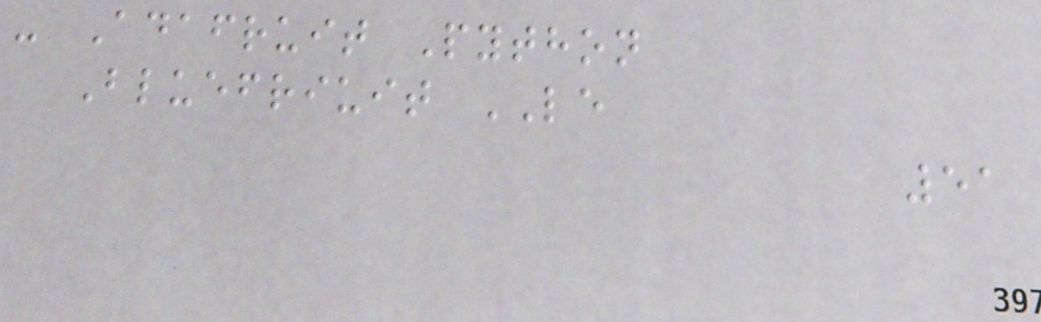- Adafruit Python
Bluefriuit LE
51
